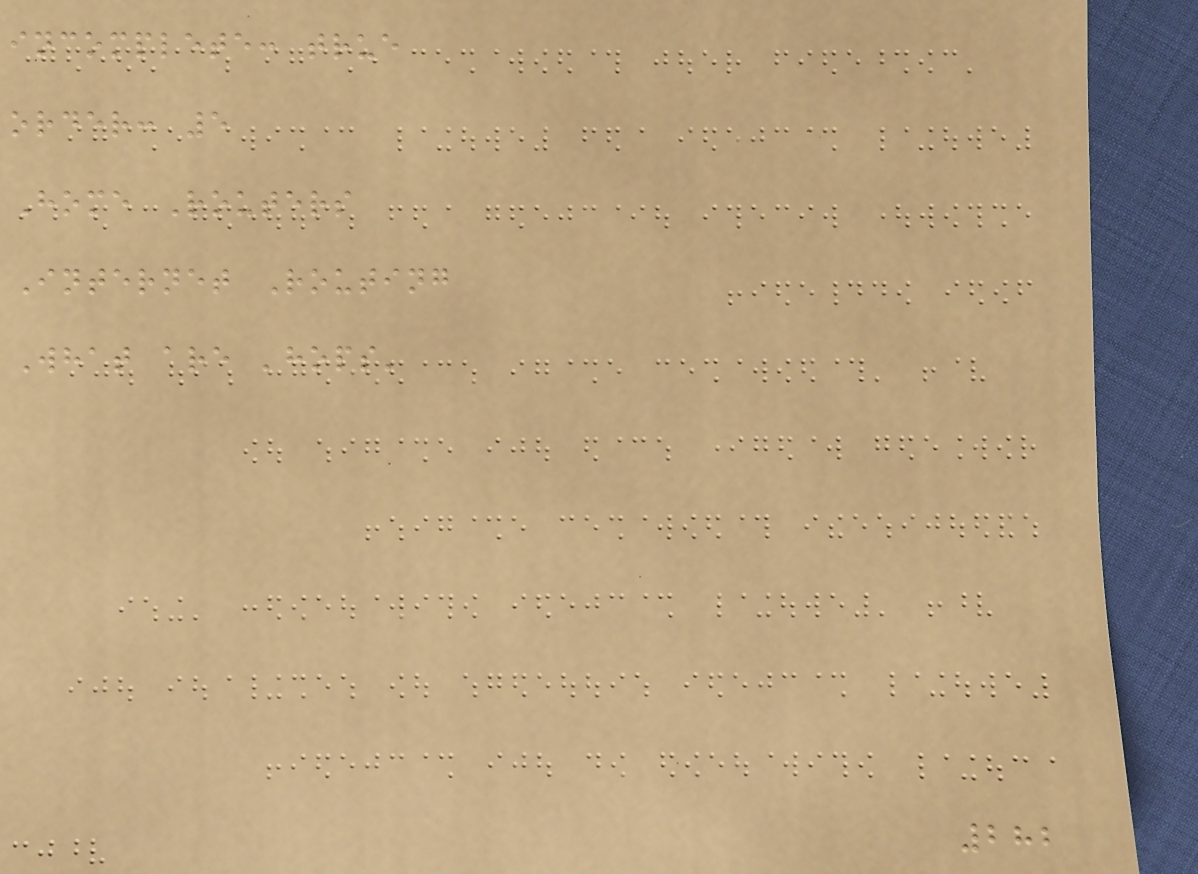incomplete: true
order: 5
Home Routers
Internet Routing
What are 'hops'
282
